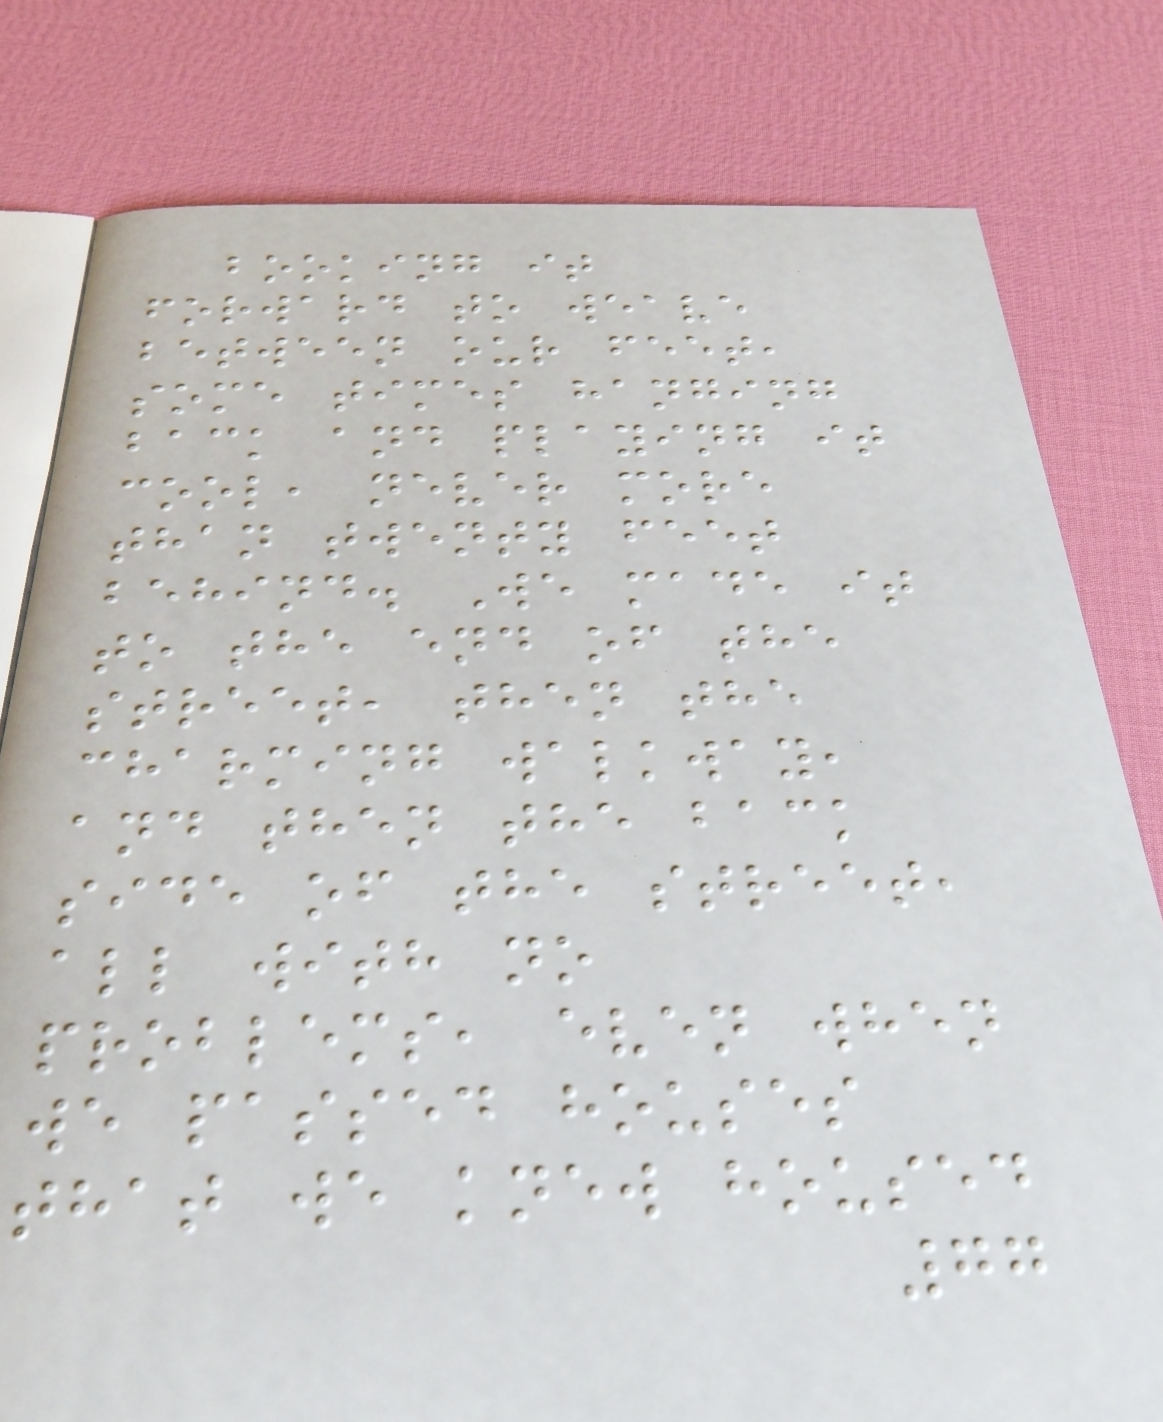booking it
forward to weave
between our feet,
some times hanging
back and playing it
cool, never more
than twenty feet
behind. We made it
to the end of the
street, then the
charming walkway,
and then the back
side of the street,
all with no
problems, even when
we passed houses
that we knew housed
77
